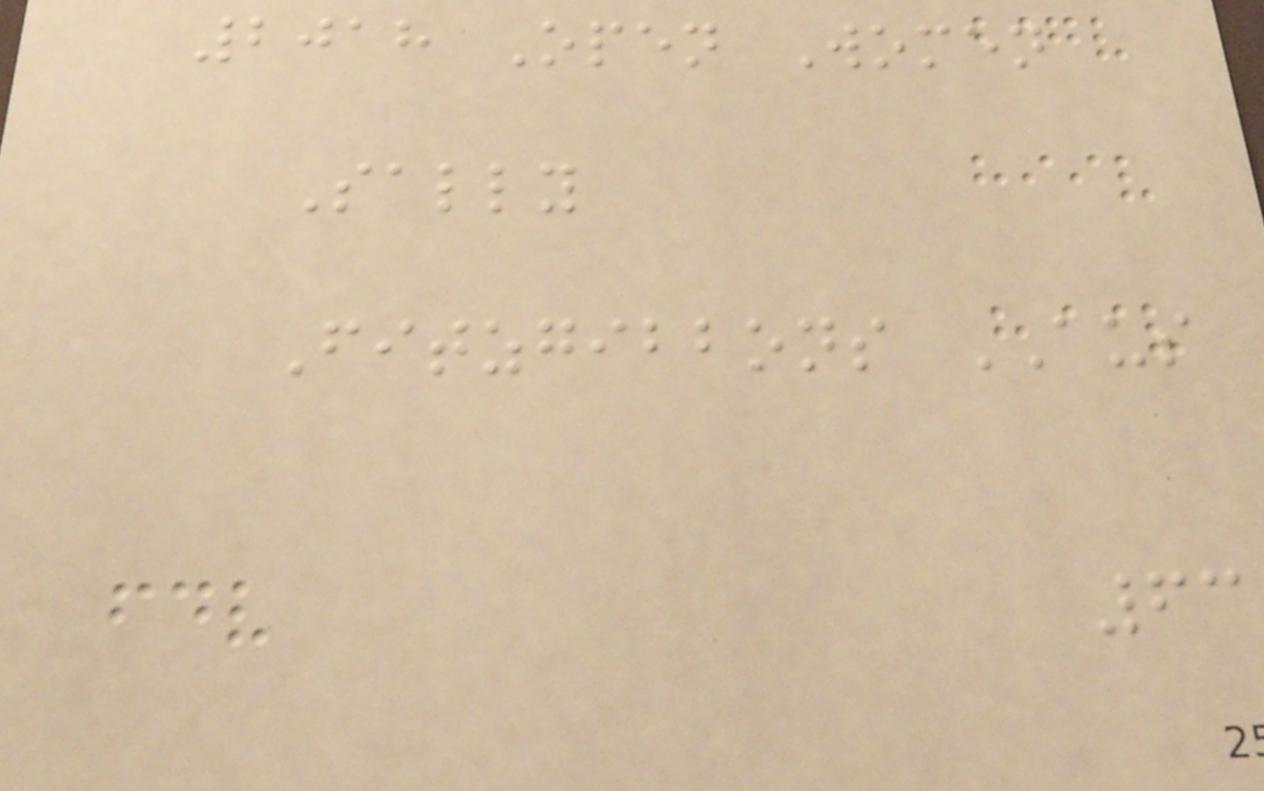2018 Open Women
Sally
Fitzgibbons AUS
63
